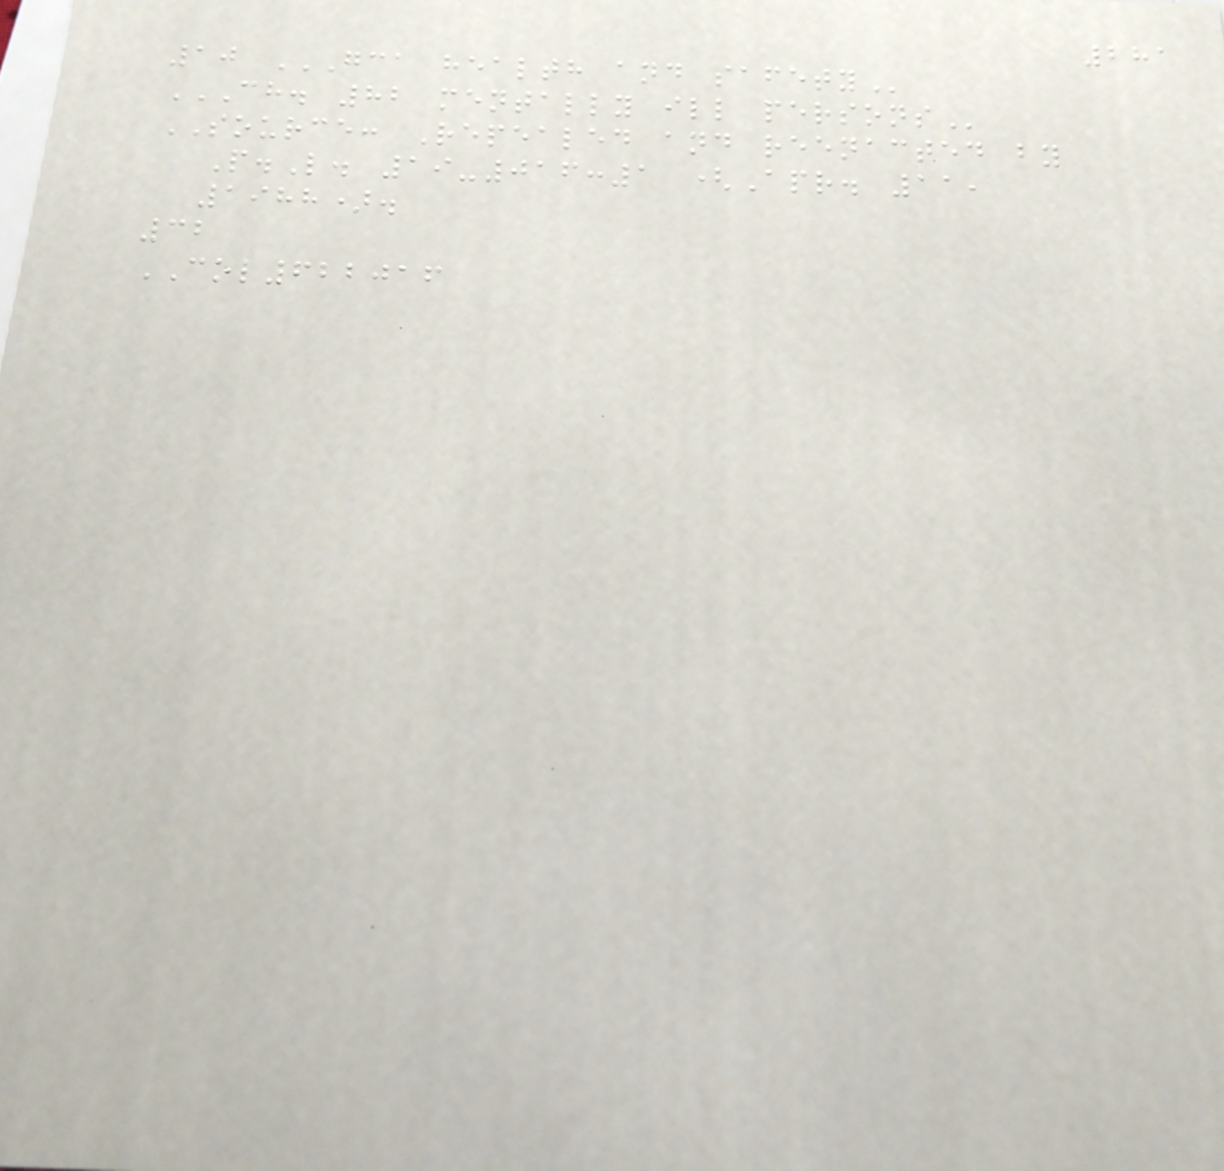281
10 GCA HEALTH AND SAFETY
CH. 82 MENTALLY ILL PERSONS
SOURCE: Repealed and reenacted by
P.L. 19-016:1 (Apr. 11,
1988).
32
COL622016
